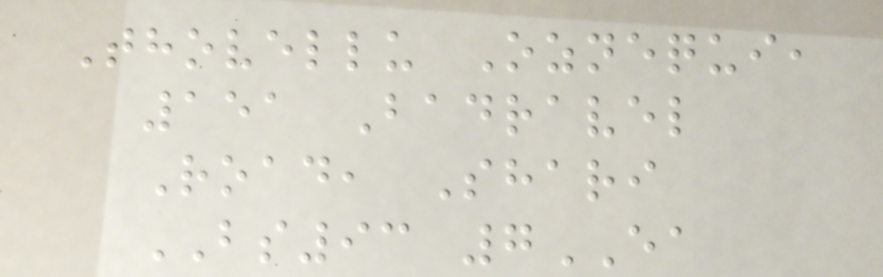Thovellu Oznequi,
151 Badravel
Road, Shari
BS93 7EA
